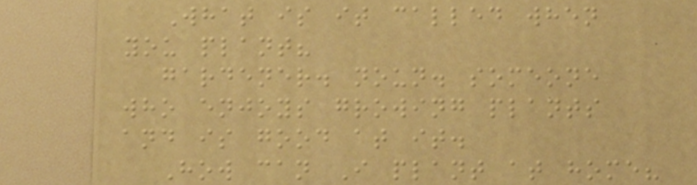What is it called when
you plant?
gardener. noun. someone
who enjoys growing plants
and is good at it.
How can I plant at home?
